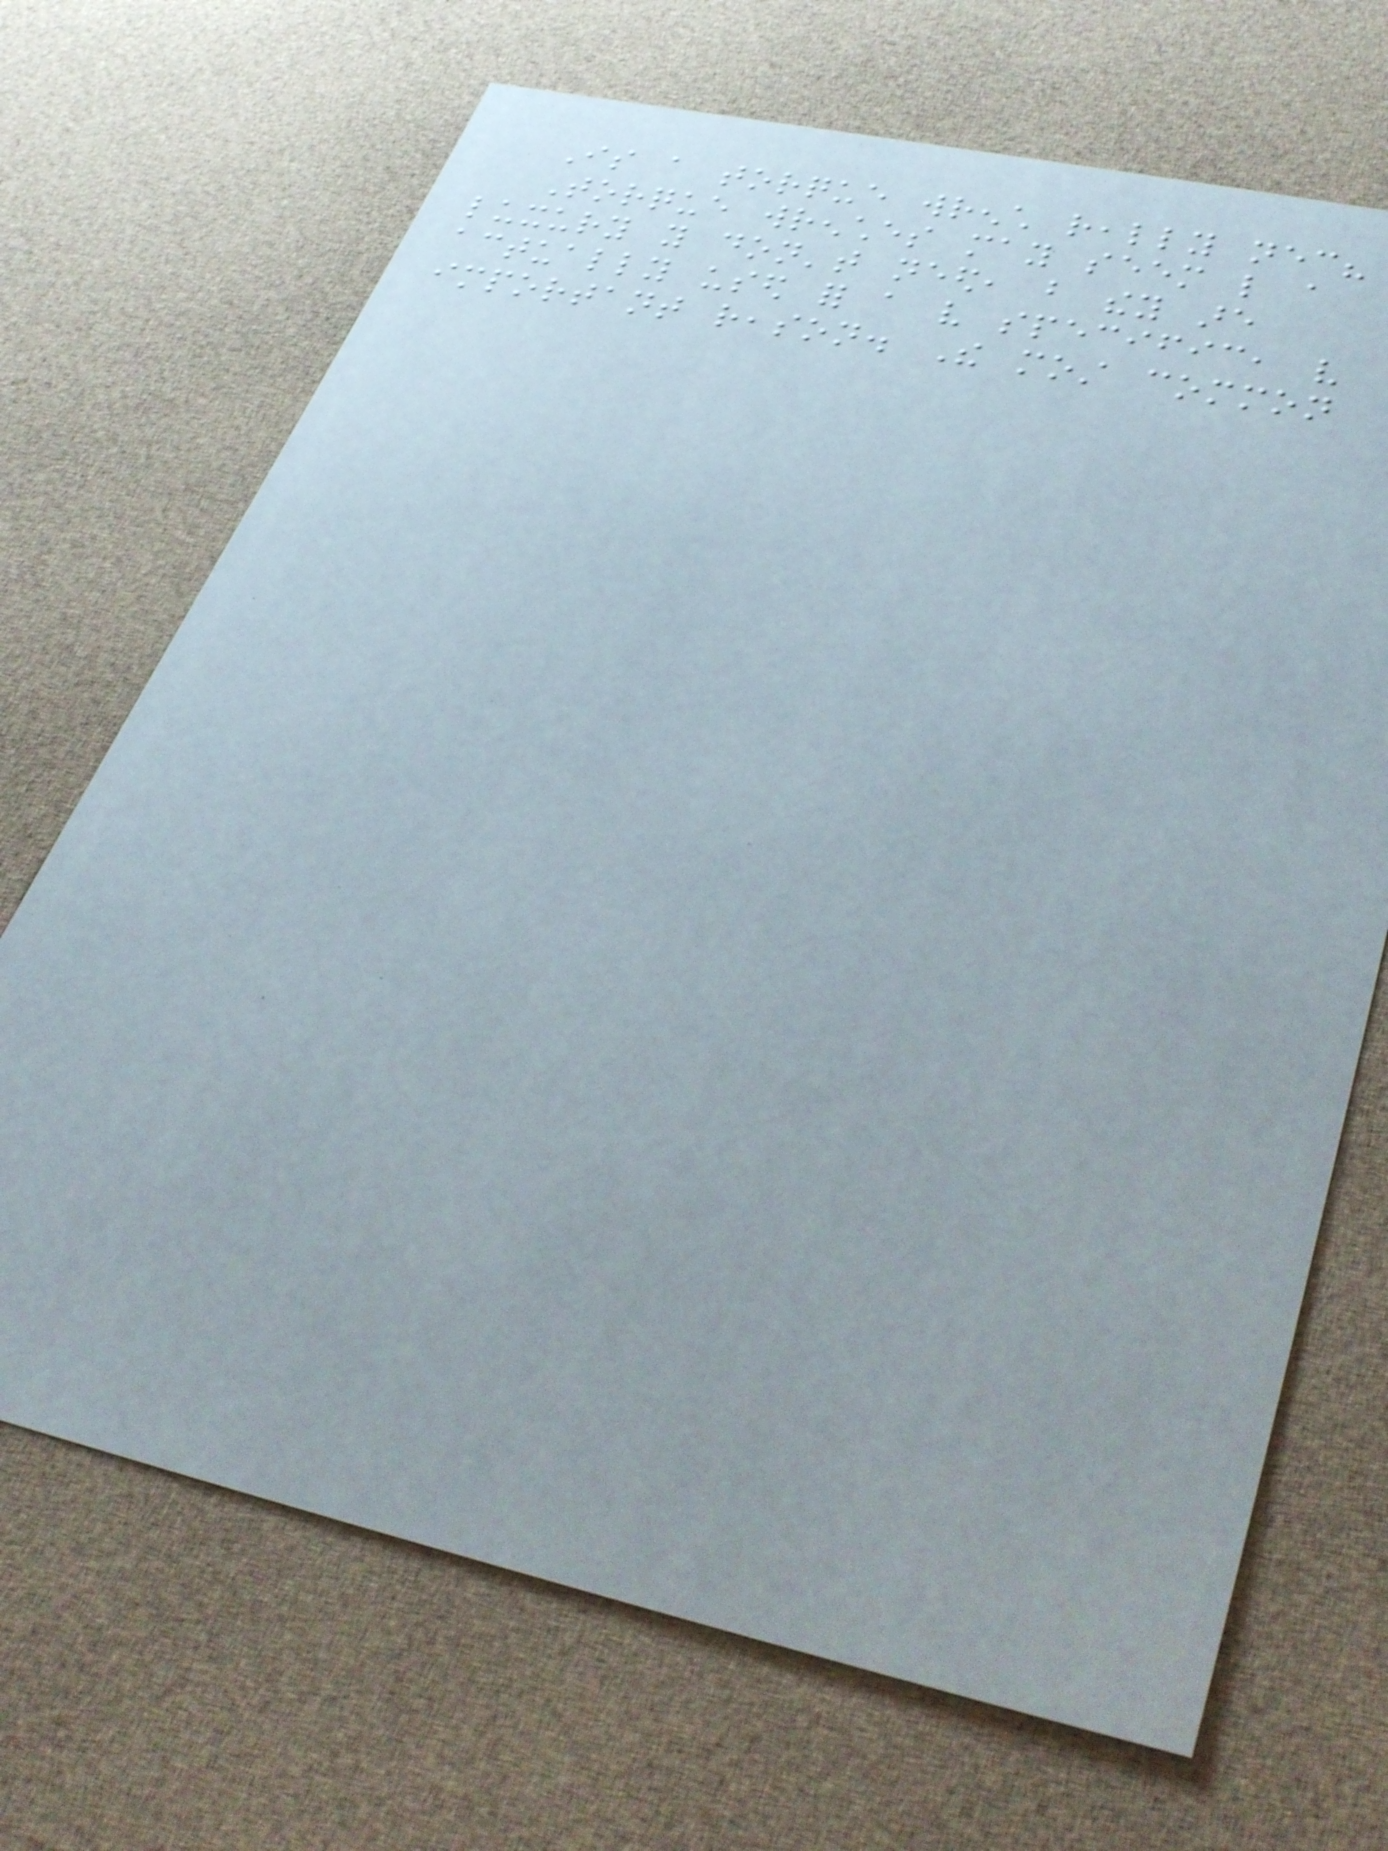Is a torque wrench really necessary?
Torque wrenches may seem like a
luxury you don't need, but they are
actually used for a very specific, very
important reason. The most common
